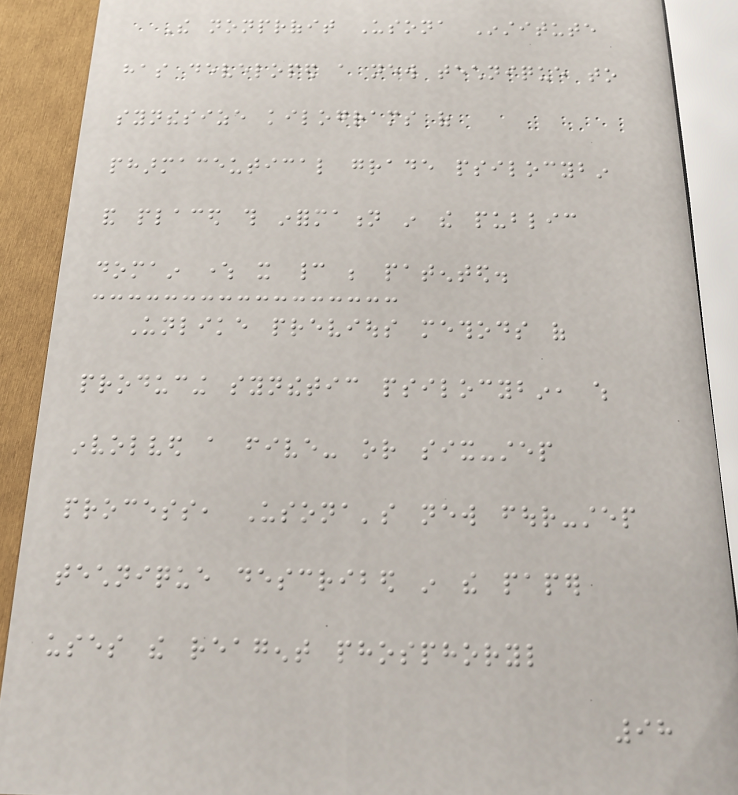The nonprofit Usona Institute
has developed a new technique to
synthesize kilograms of
pharmaceutical grade psilocybin
and placed this information in the public
domain where it cannot be patented.
Unlike previous methods of
producing synthetic psilocybin, which
involved a five- or six-step
process, Usona's new four-step
technique described in the paper
uses the reagent phosphoryl
98
